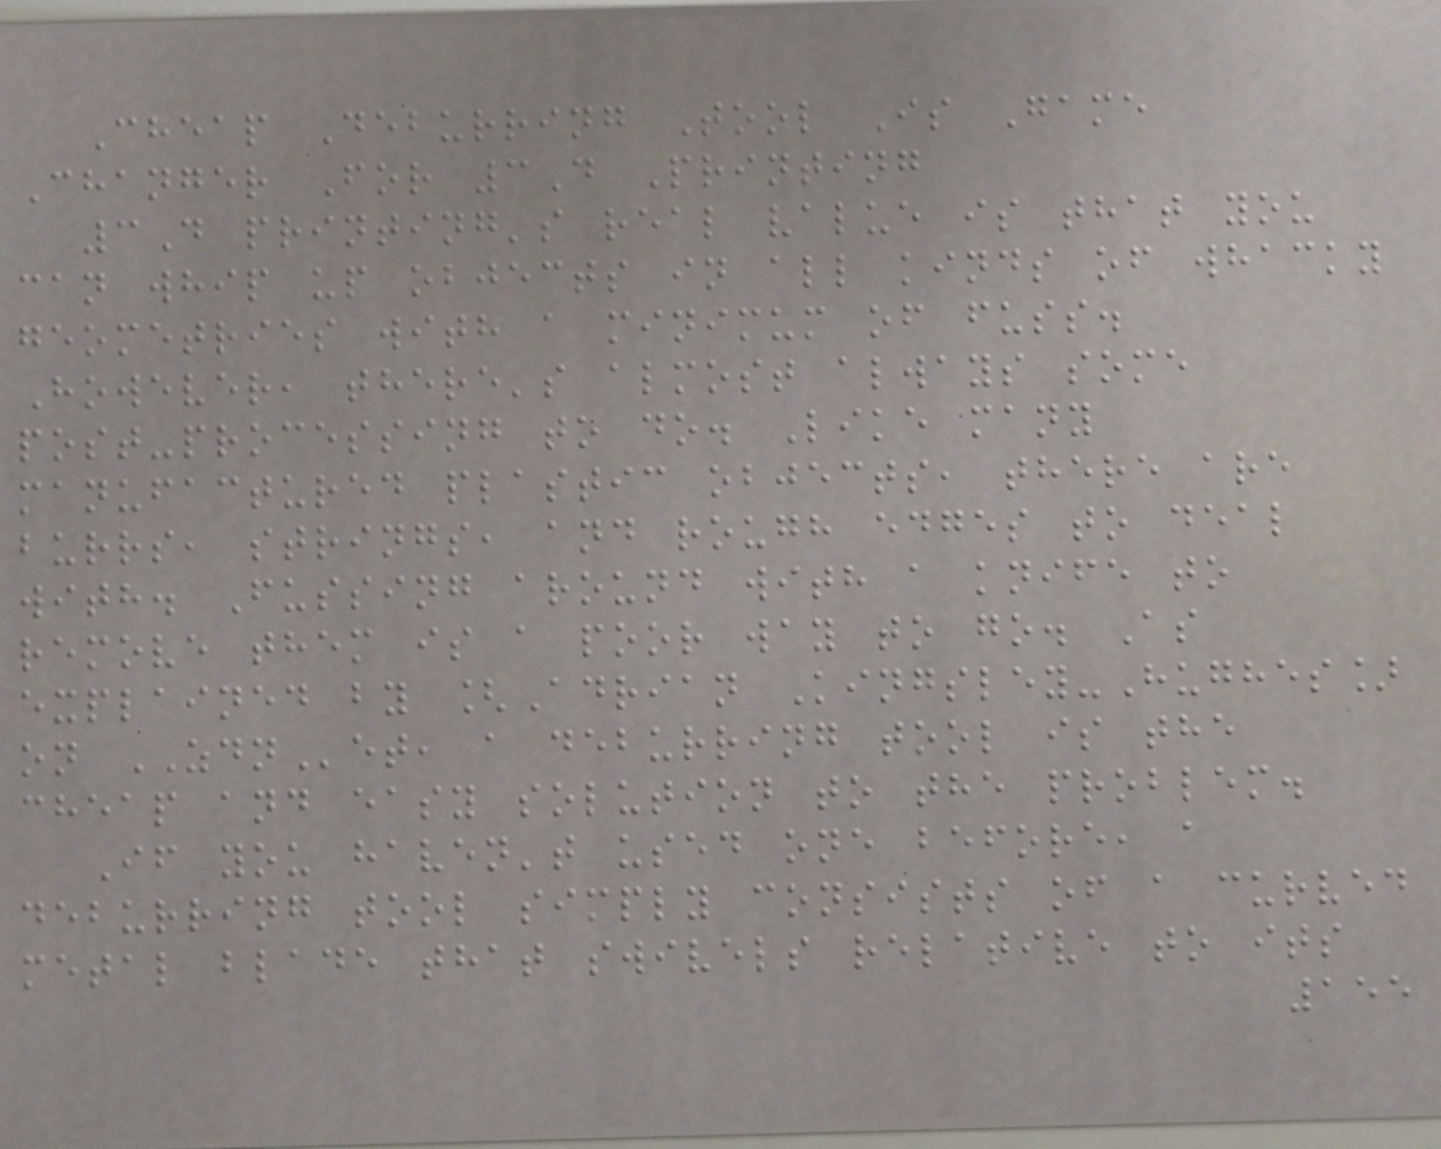Cheap Deburring Tool Is Game
Changer For 3D Printing
3D printing's real value is that you
can whip up objects in all kinds of whacky
geometries with a minimum of fuss.
However, there's almost always some
post-processing to do. Like many
manufactured plastic objects, there are
burrs, strings, and rough edges to deal
with. Fussing around with a knife to
remove them is a poor way to go. As
explained by [Adrian Kingsley-Hughes]
on ZDNet, a deburring tool is the
cheap and easy solution to the problem.
If you haven't used one before, a
deburring tool simply consists of a curved
metal blade that swivels relative to its
155
